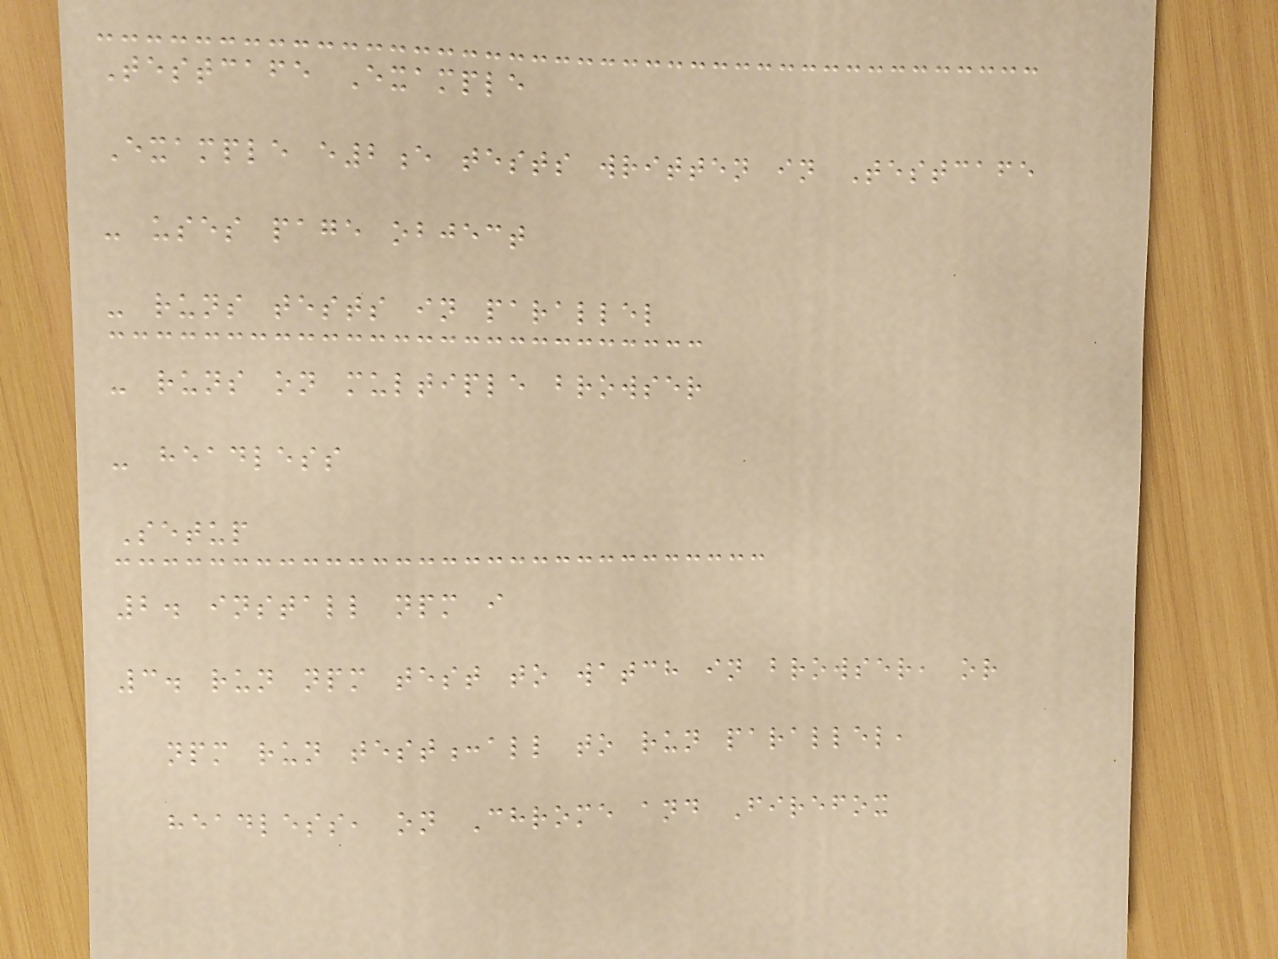Testcafe Example
Example e2e tests written in Testcafe
- uses page object
- runs tests in parallel
- runs on multiple browser
- headless
Setup
2. install npm i
3. run npm test to watch in browser, or
npm run test:all to run parallel,
headless, on Chrome and Firefox
